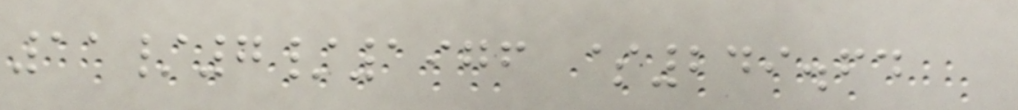11/7/1976 $249.64
